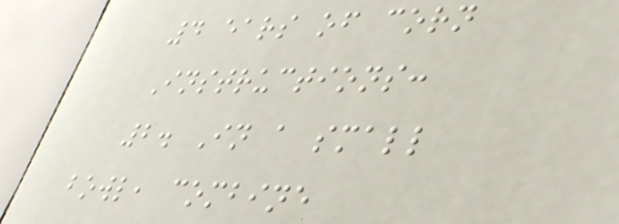4 ears of corn
Instructions:
2. In a small
bowl, combine
